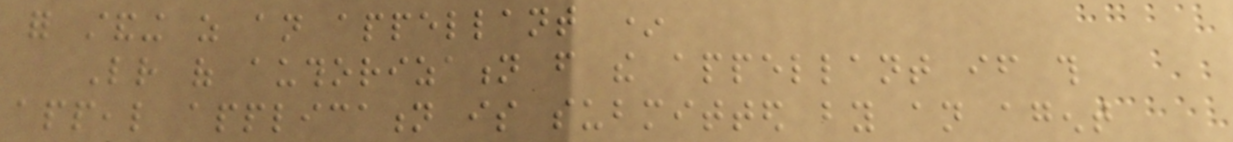for standing as an appellant *
Letter of authorization from the appellant if this
appeal application is submitted by an agent
